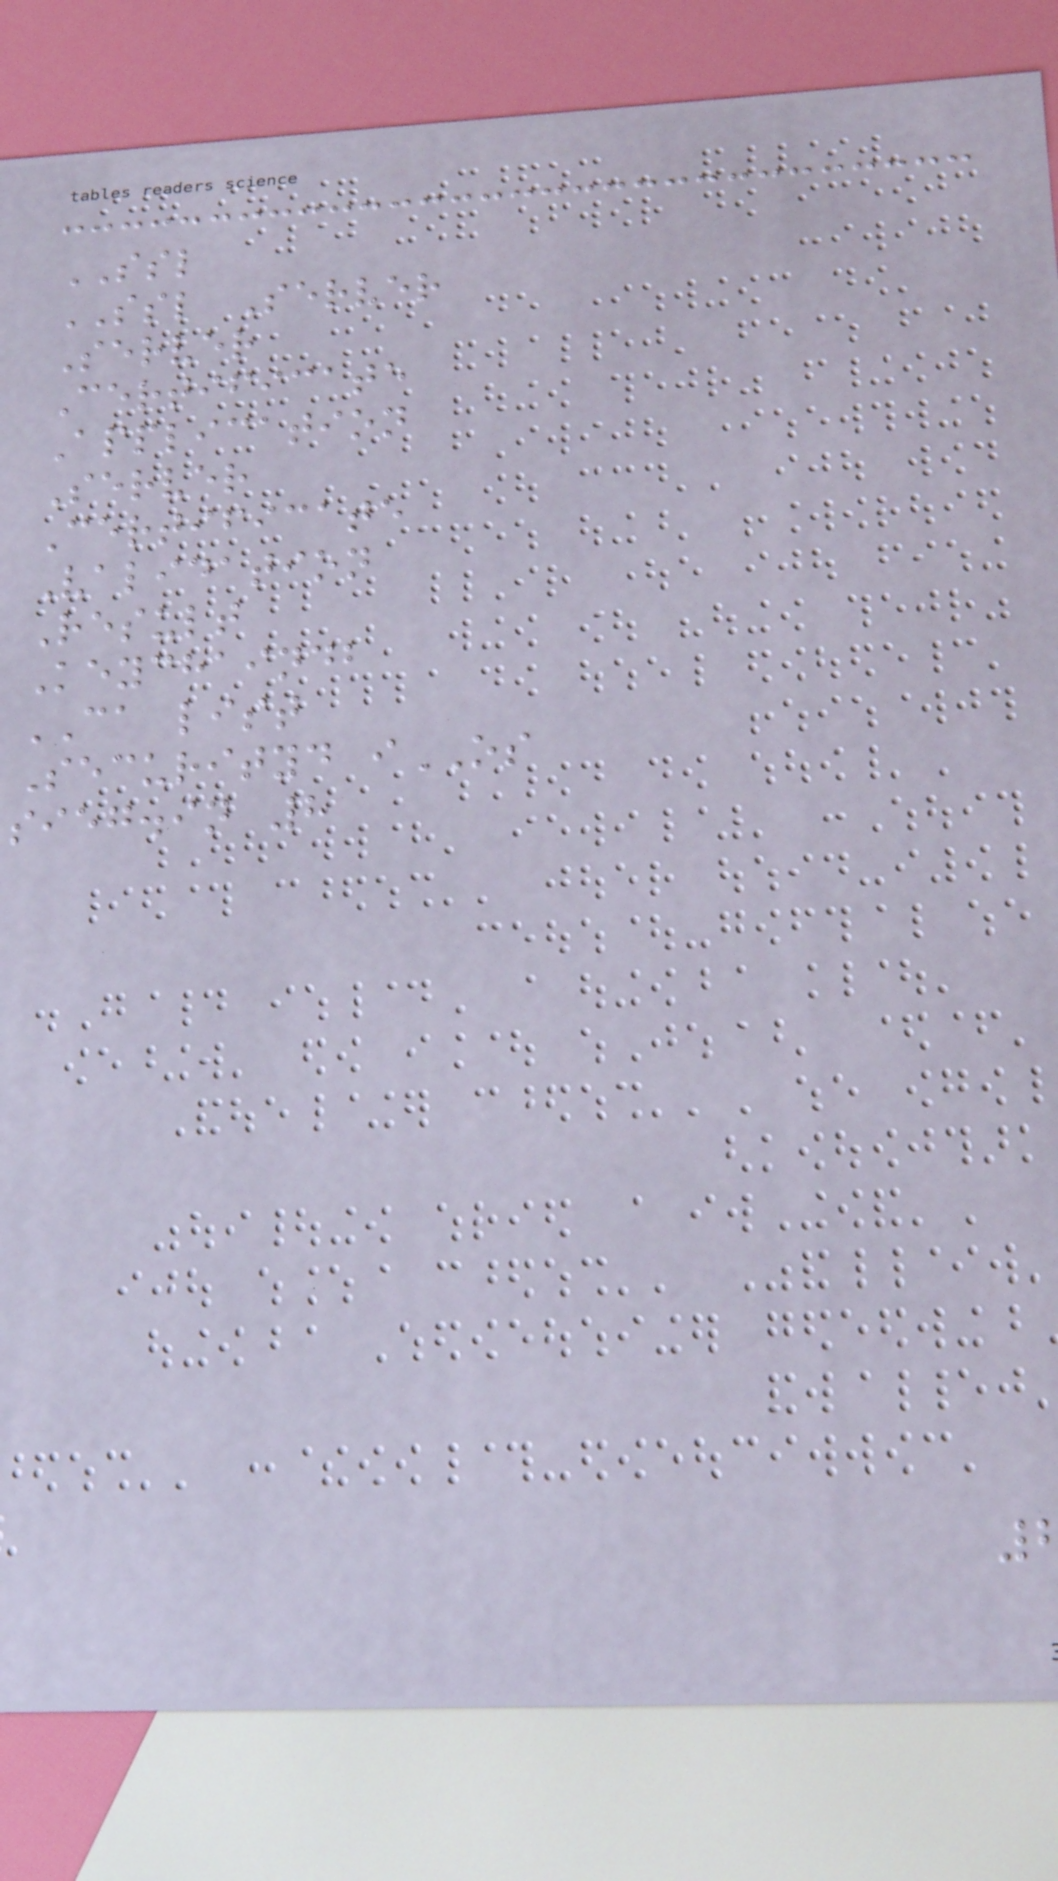SSL
SSL Server
Server
Certificate
Application
Server
Certificate
Validation
Result
Keychaindb
CA list
Securityd iOS
sieg.in 8
